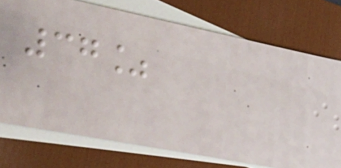37%
